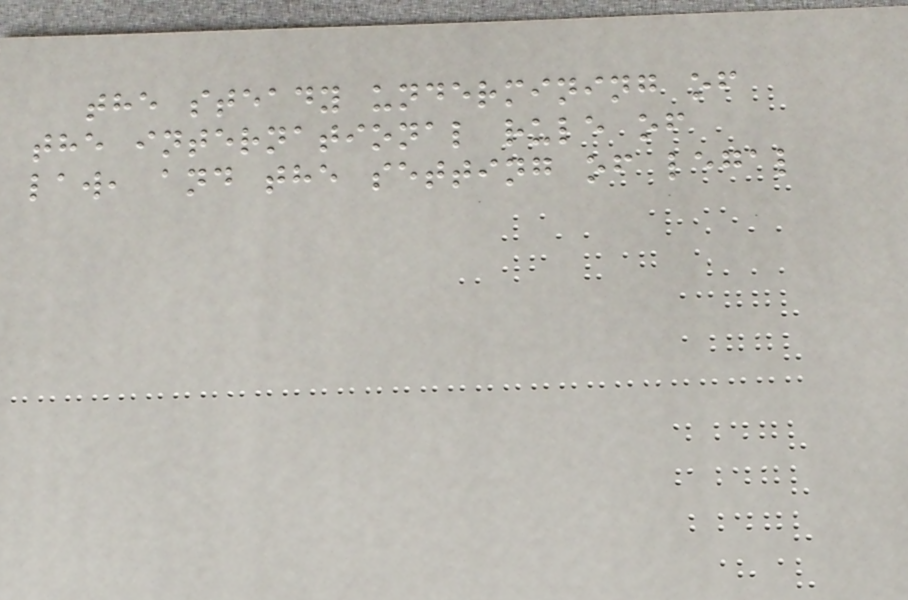the steady undermining of
the international rule of
law, and the setting of legal
